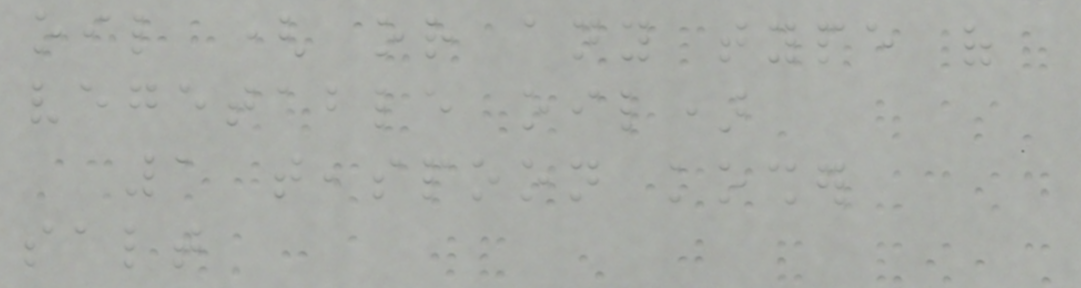oil ( or any type of
vegetable oil)
1 teaspoon kosher
salt
